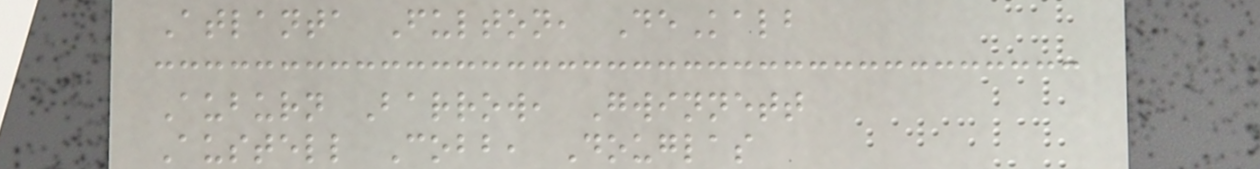Atlanta Fulton, DeKalb
Auburn Barrow, Gwinnett
Austell Cobb, Douglas
